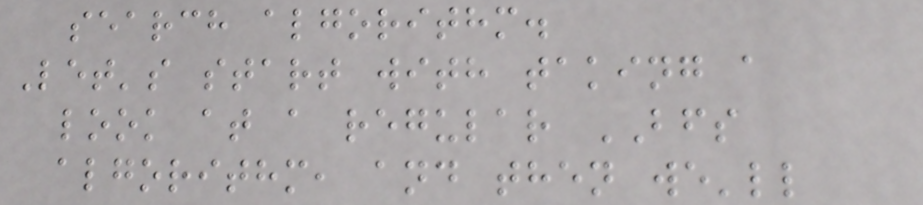search algorithm.
Let's start with taking a
look at a regular BFS
algorithm, and then we'll
